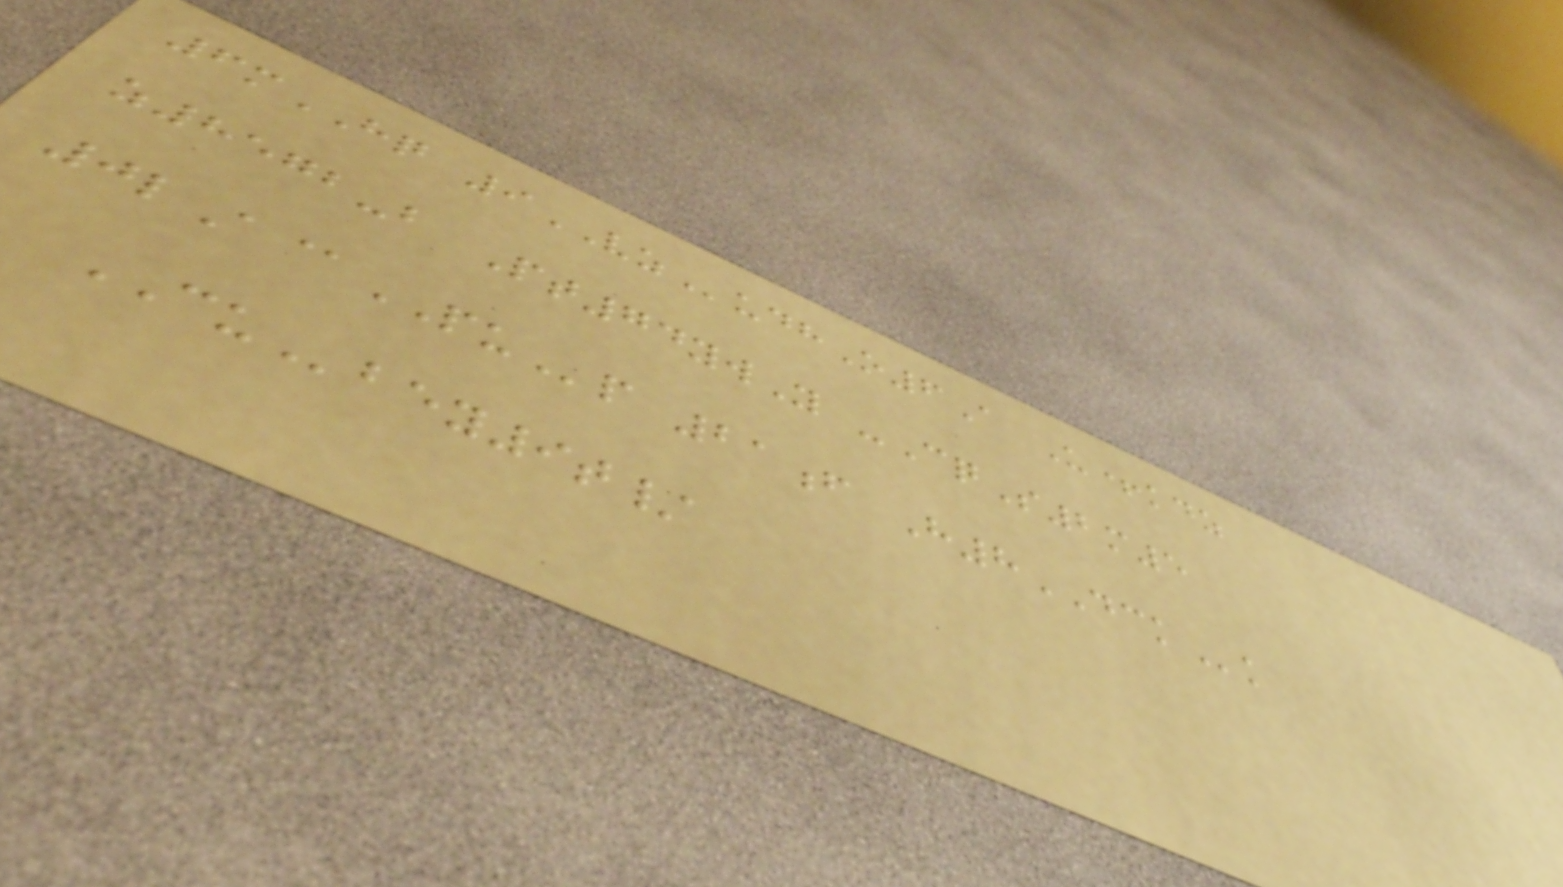6mHQ 9VZudhO6A U+kdz
z8572-b Pt74ywY -CqS2m5
0lA@PUp 21f H8DCKk
CUbey9t/
